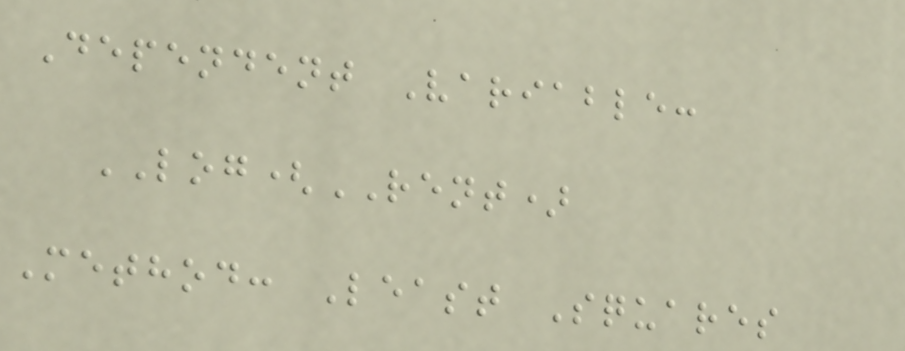Dependent Variable:
LOG(RENT)
Method: Least Squares
